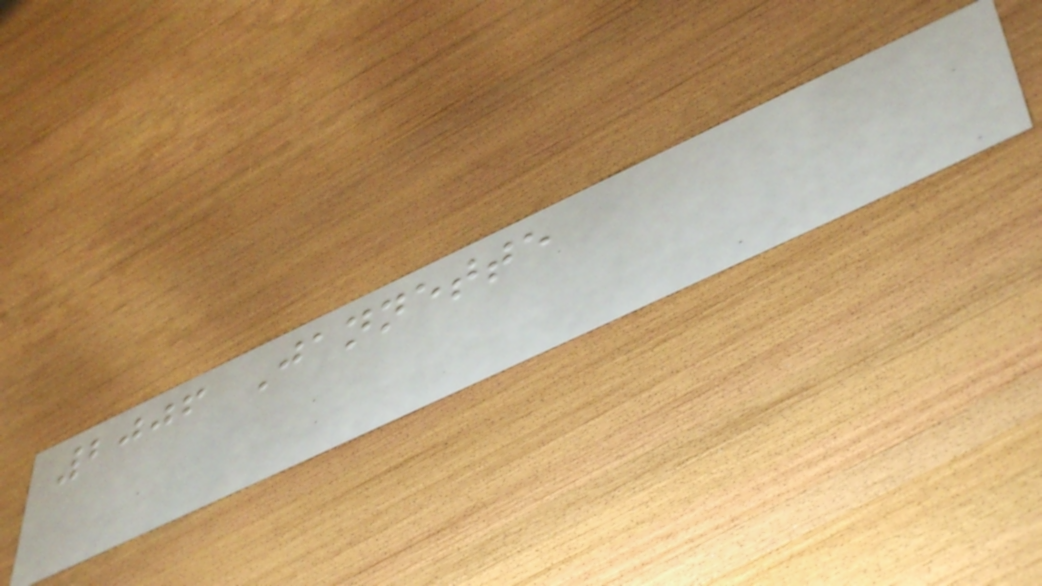2006 Jannette
